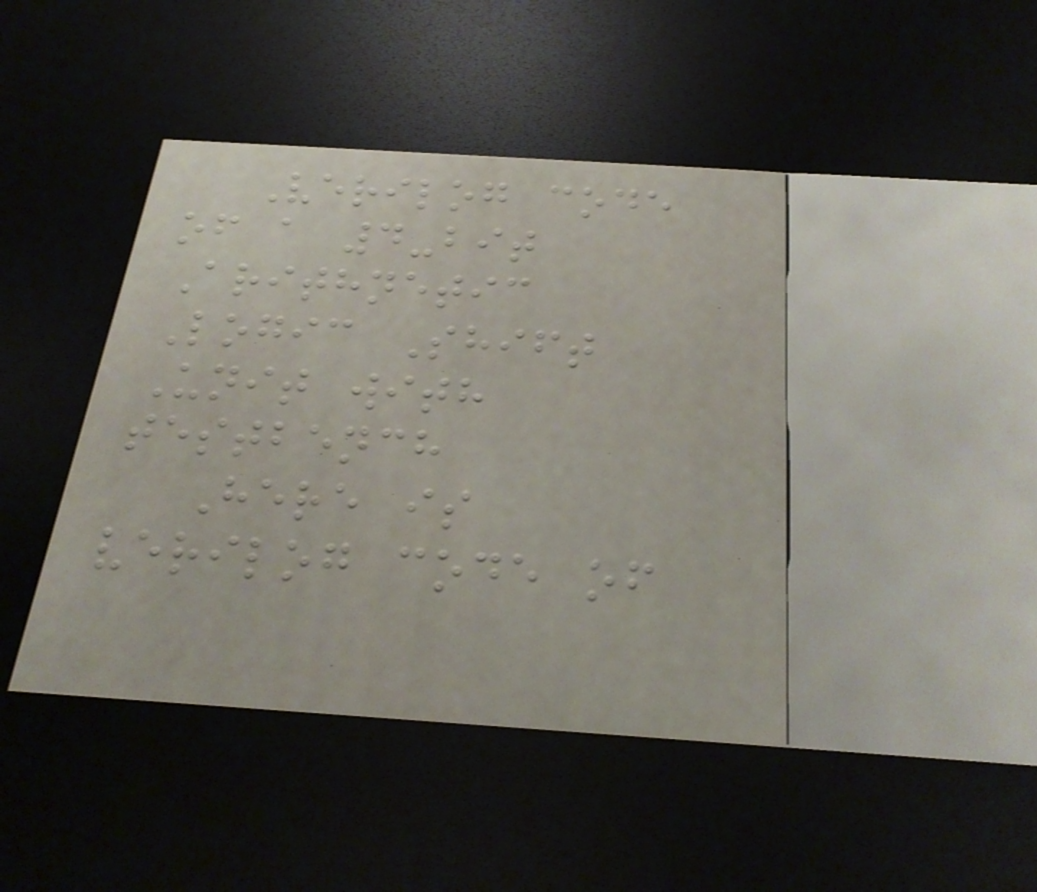Verilog code
of a 4-bit
Arithnetic
Logic Shift
Unit with
testbench
Here is
verilog code of
